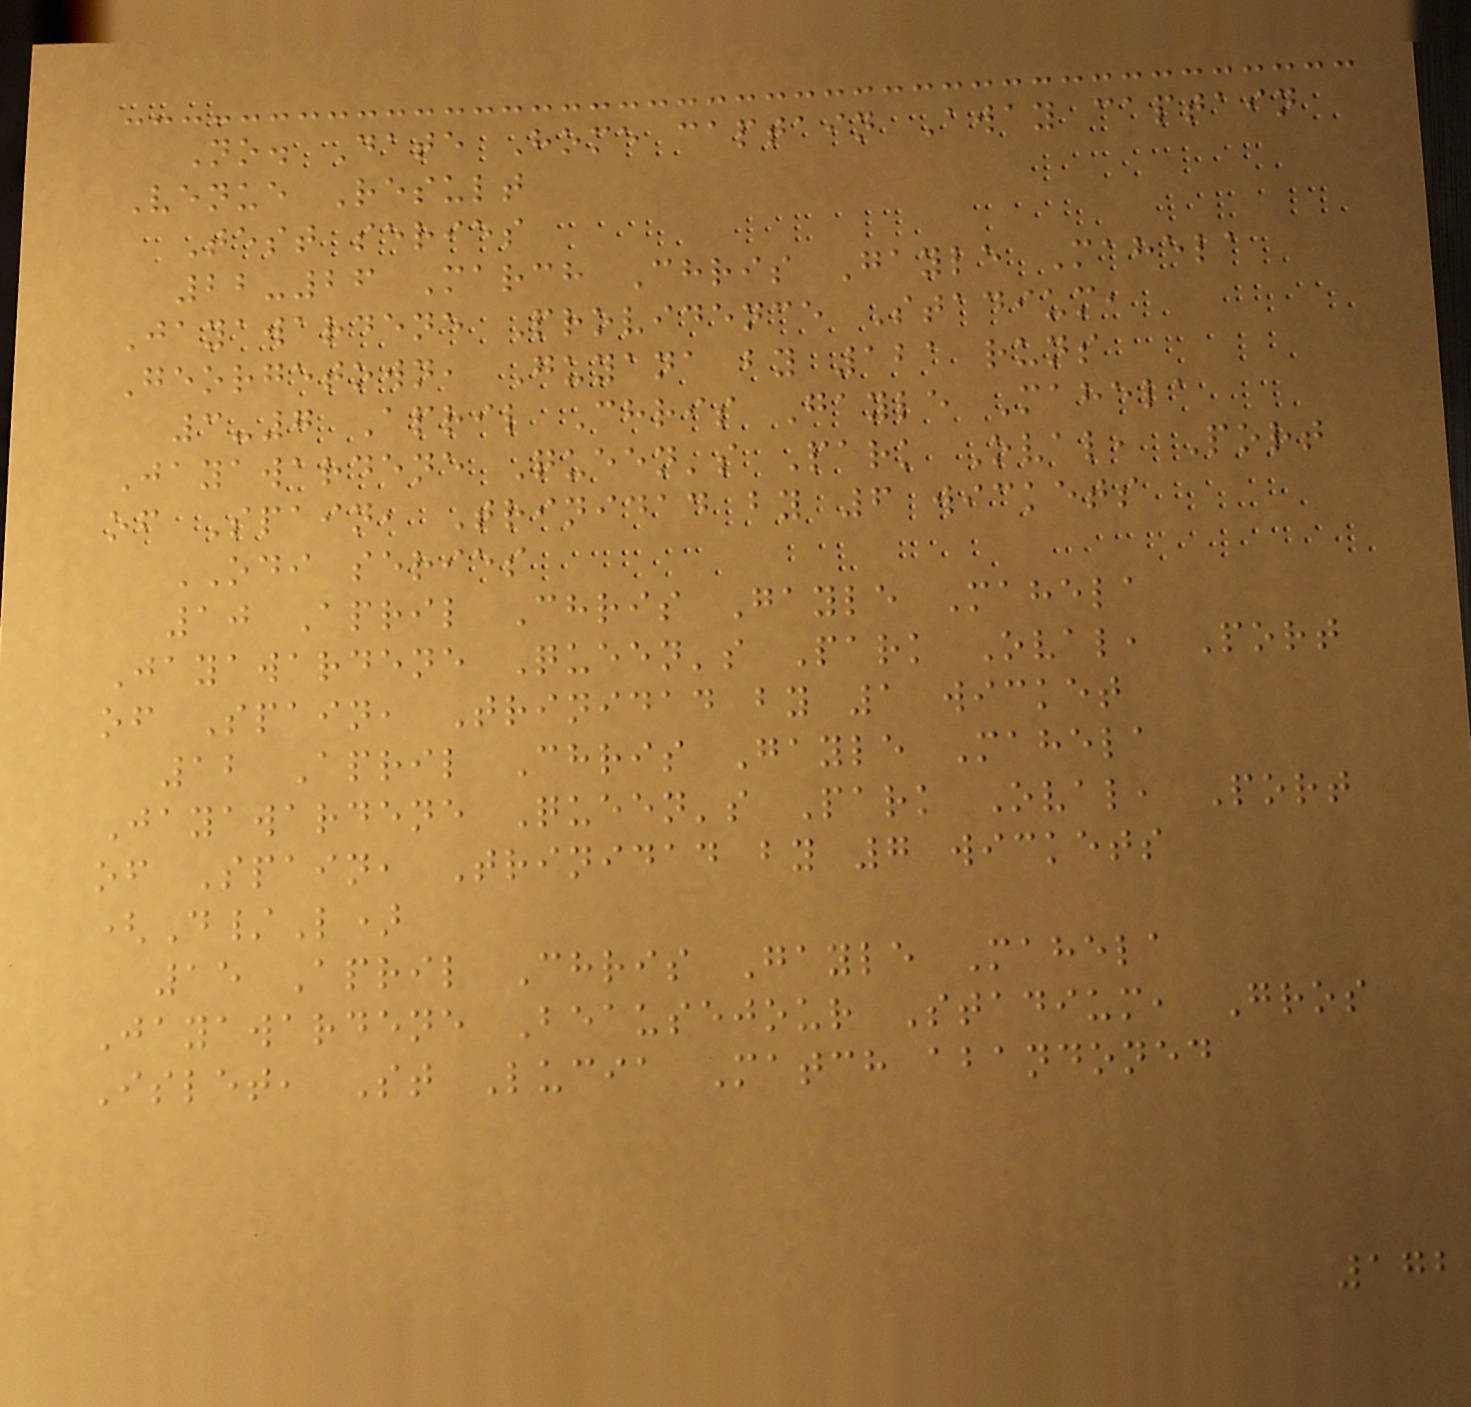No. Date Home captain Away captain
Venue Result
Test series
22-26 March Chris Gayle Mahela
Jayawardene Providence Stadium,
Georgetown, Guyana by 121 runs
3-7 April Chris Gayle Mahela
Jayawardene Queen's Park Oval, Port
of Spain, Trinidad by 6 wickets
ODI series
10 April Chris Gayle Mahela
Jayawardene Queen's Park Oval, Port
of Spain, Trinidad by 1 wicket
12 April Chris Gayle Mahela
Jayawardene Queen's Park Oval, Port
of Spain, Trinidad by 7 wickets
(D/L)
15 April Chris Gayle Mahela
Jayawardene Beausejour Stadium, Gros
Islet, St Lucia Match abandoned
172
